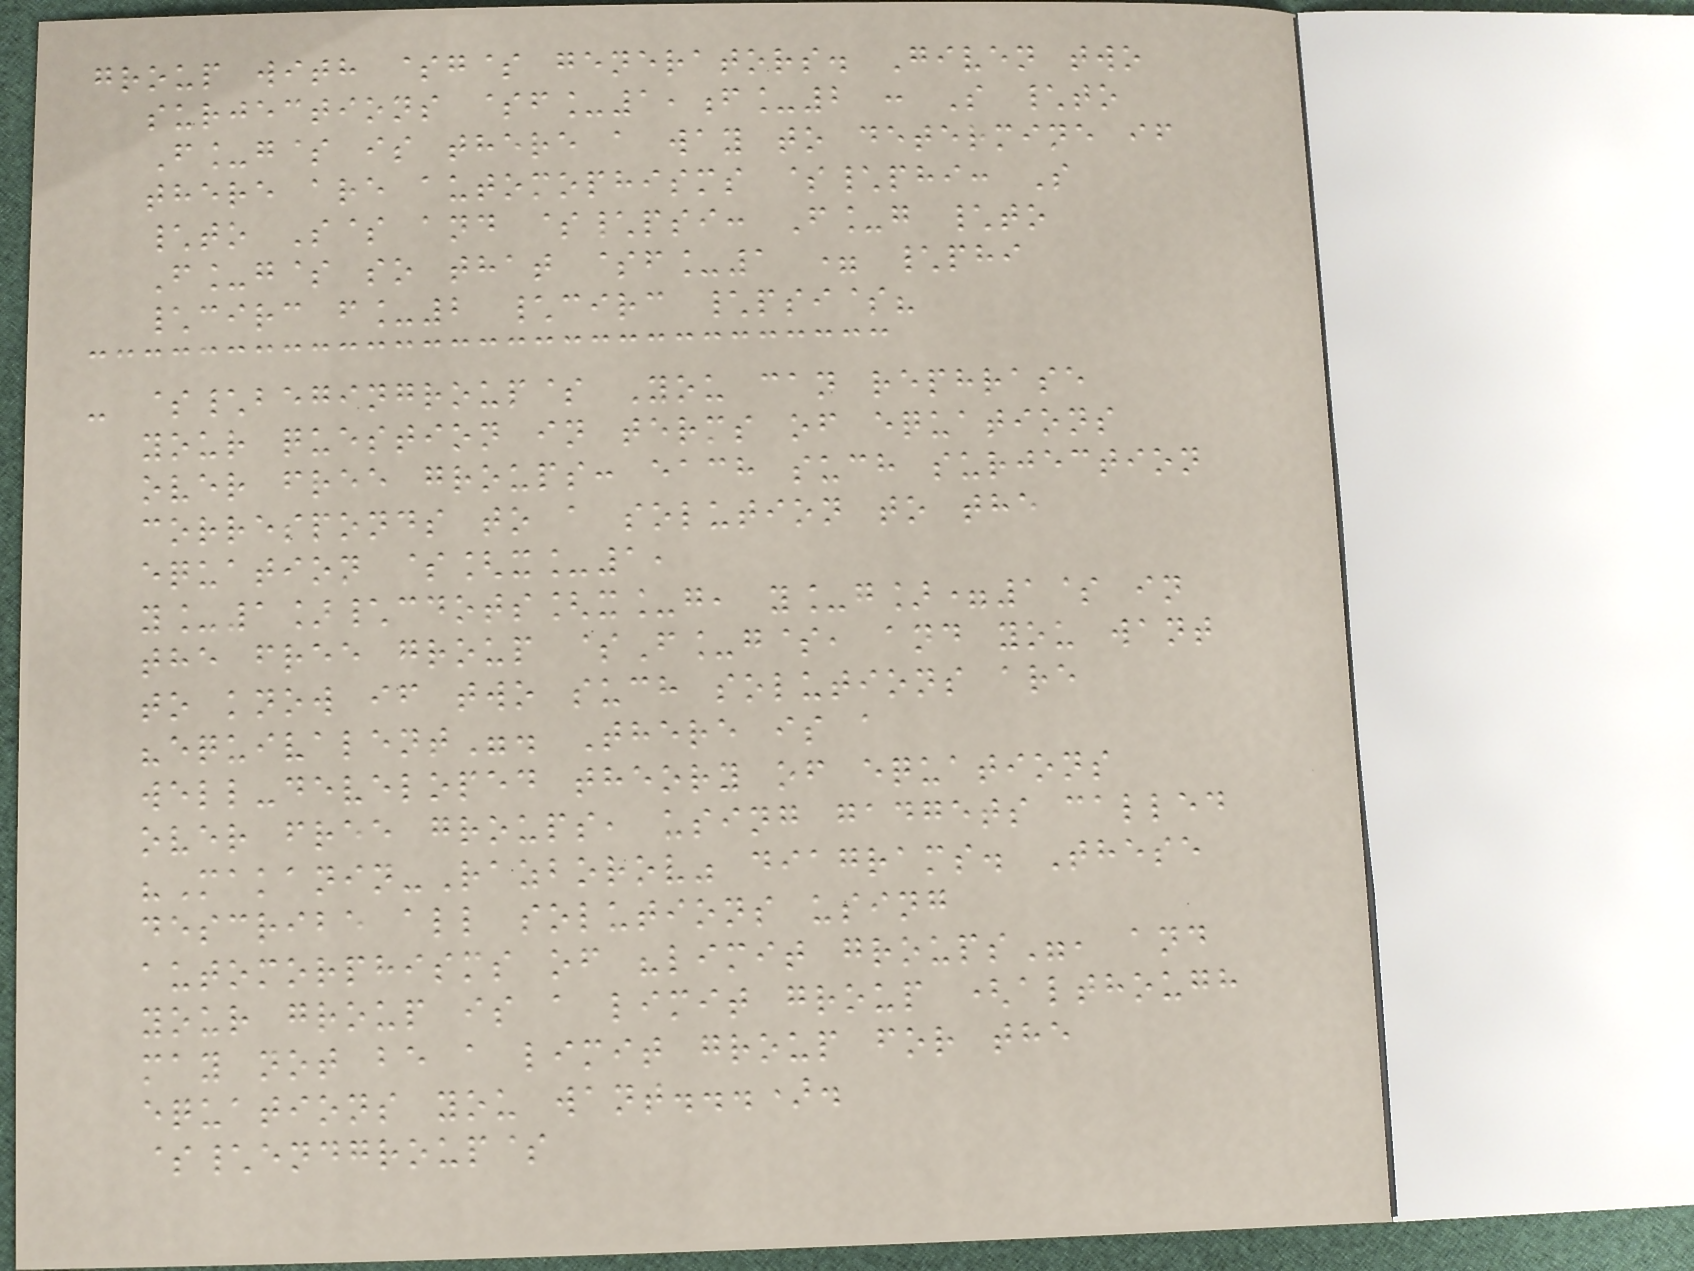group with $g$ generators. Given two
surjections $f_1,f_2 : S \to
F_g$ is there a way to determine if
there are automophisms $\phi: S
\to S$ and $\psi: F_g \to
F_g$ so that $f_1 = \phi
\circ f_2 \circ \psi$?
- $\begingroup$ You can rephrase
your question in terms of equations
over free groups: each such surjection
corresponds to a solution to the
equation $[x_1,
y_1]\cdots[x_g, y_g]=1$ in
the free group $F_g$, and you want
to know if two such solutions are
"equivalent". There is a
well-developed theory of equations
over free groups, using gadgets called
"Makanin-Razborov" diagrams. These
describe all solutions using
automorphisms of "limit groups", and
your group is a limit group (although
may not be a limit group for the
equations you want...).
$\endgroup$
